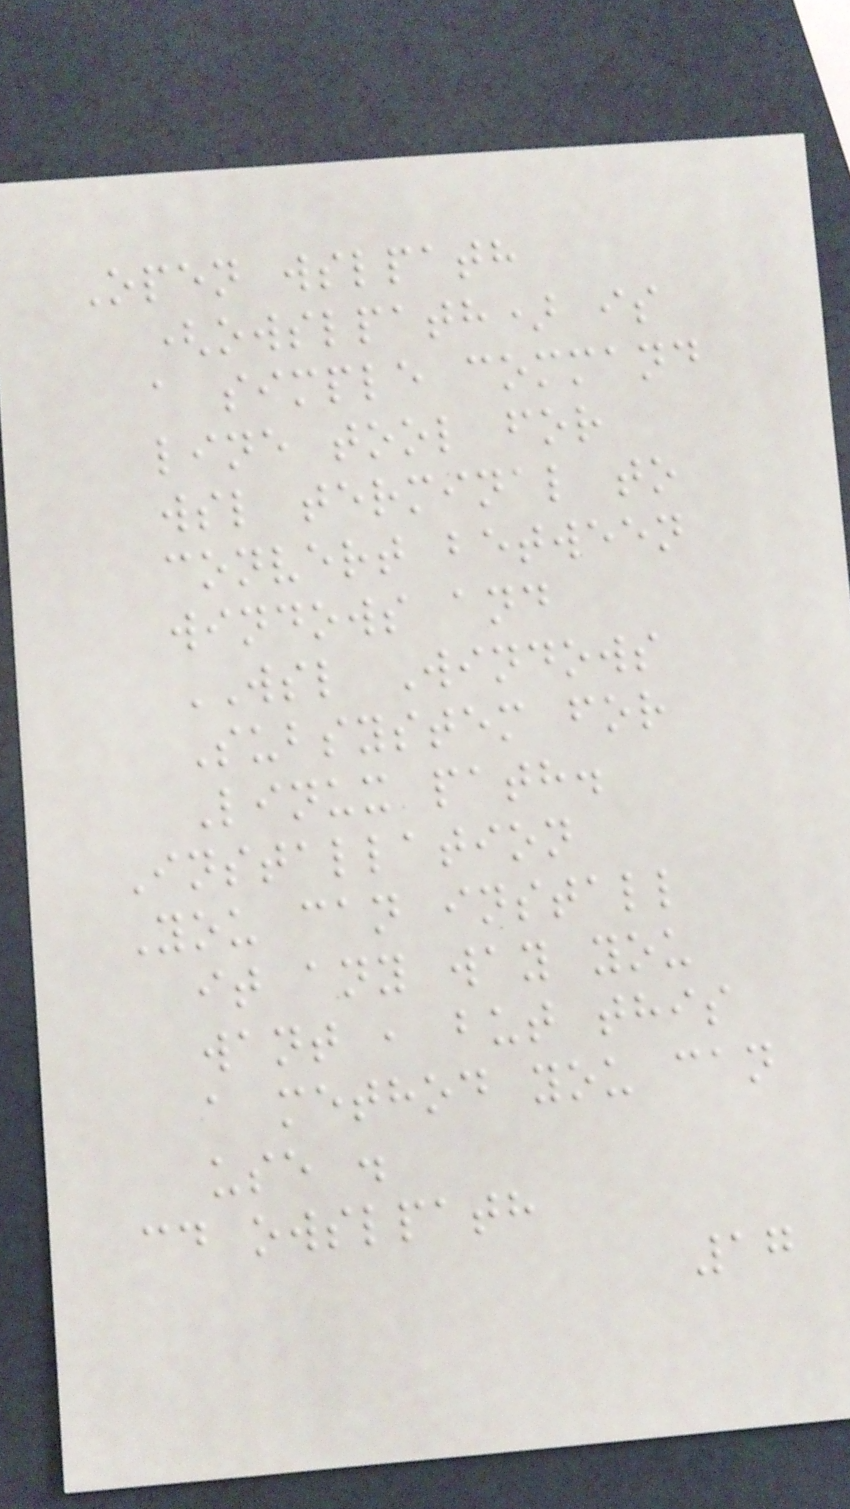Open wslpath
(owslpath) is
a simple command
line tool for
wsl terminal to
convert between
windows and
WSL Windows
Subsystem for
Linux path.
Installation
You can install
it any way you
want , but this
a method you can
use .
cd owslpath
17
